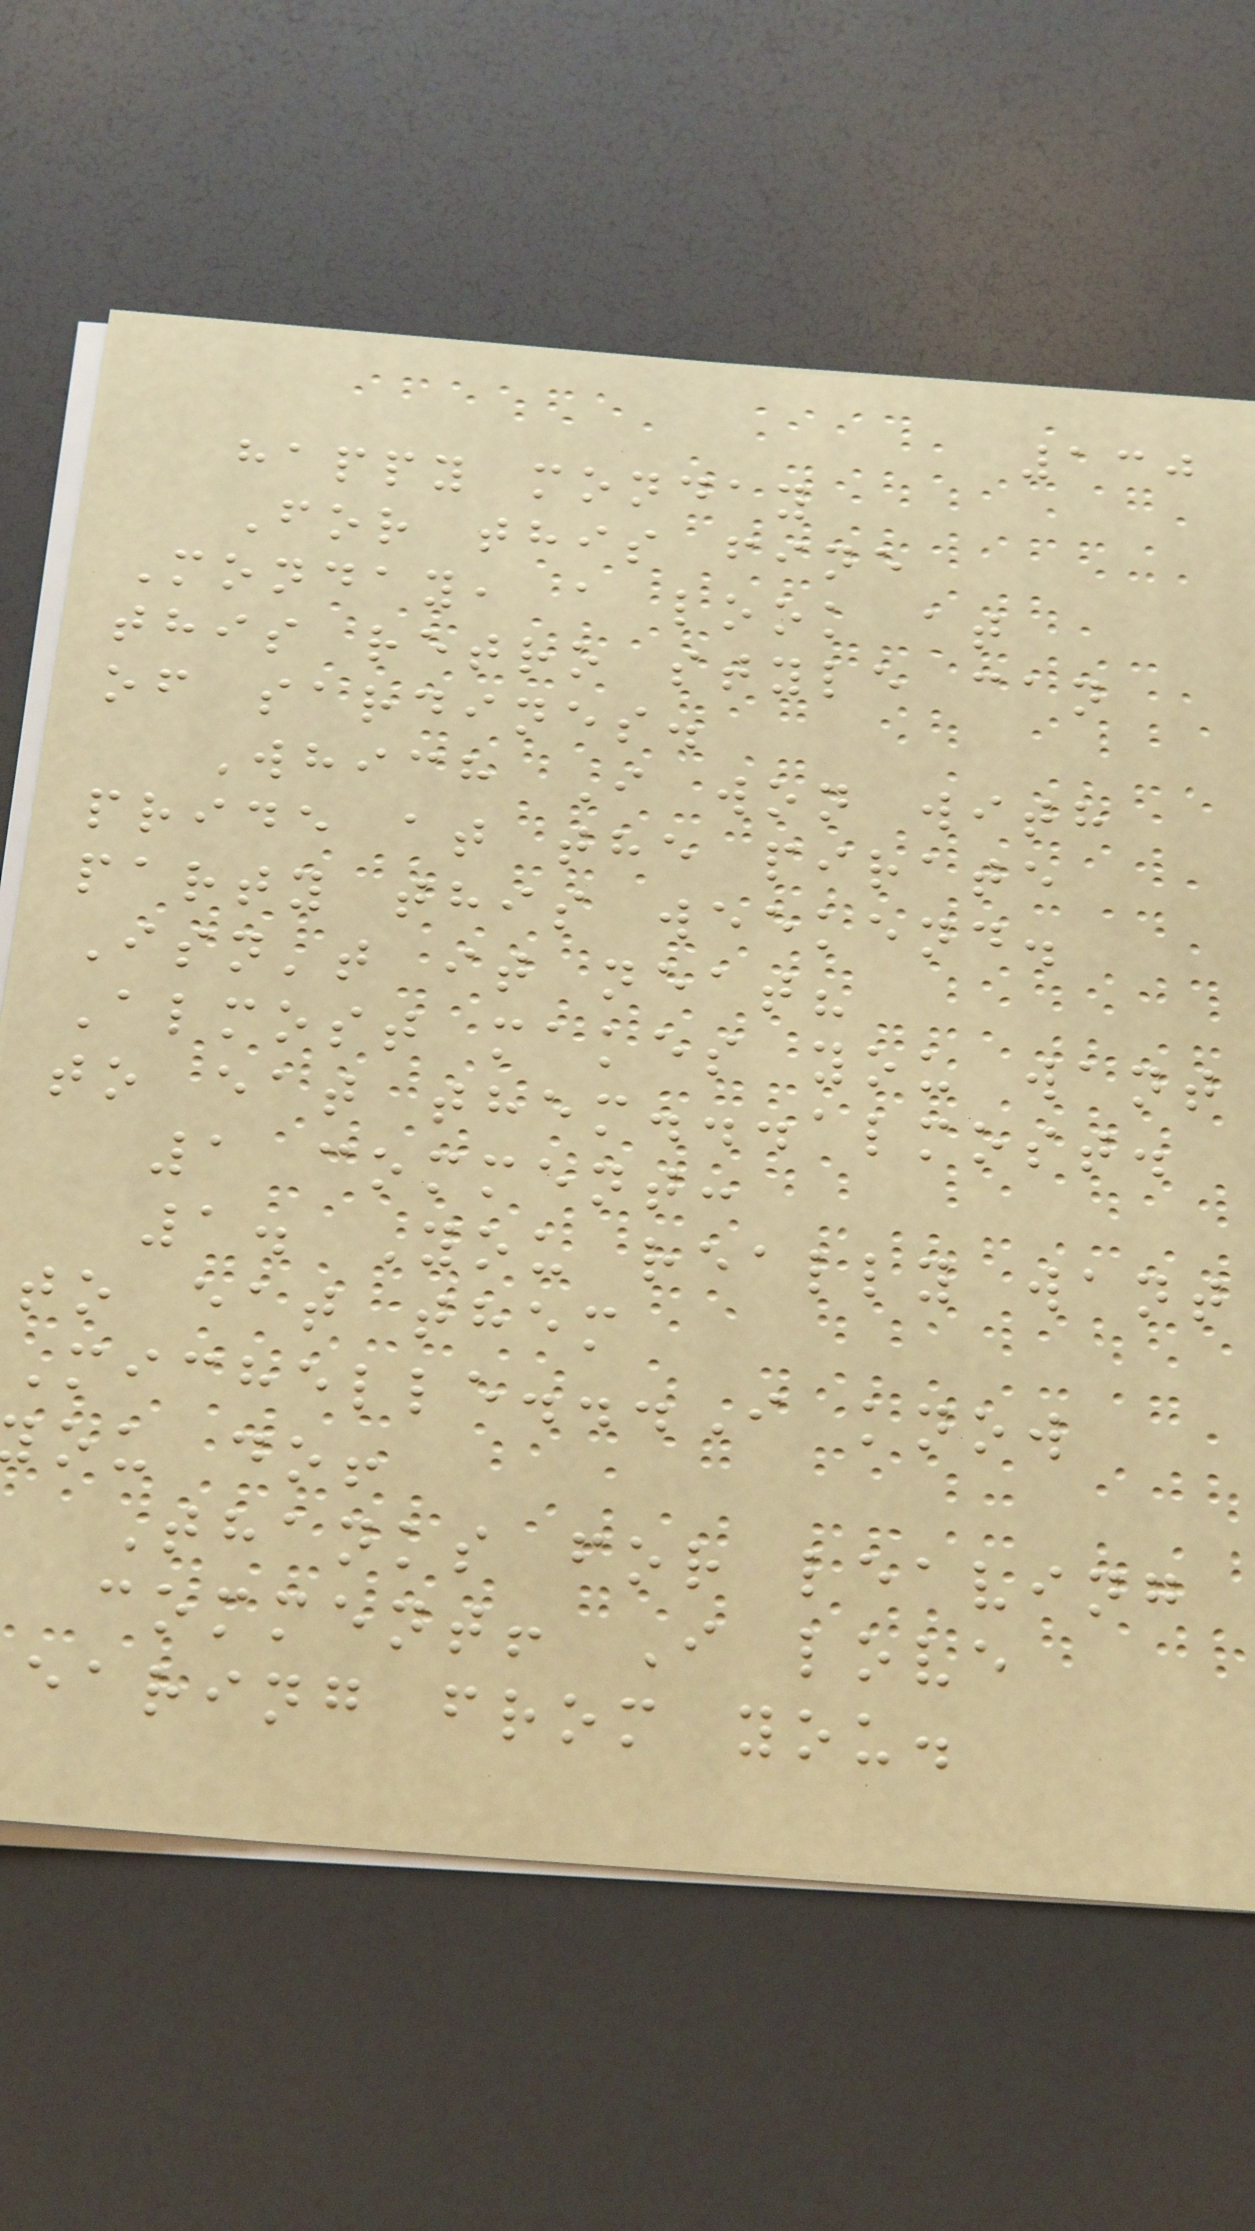130
happy monday
For this fine
Monday, a look at
this retro style can
of sardines.
Which I won with
pride at the pirate
party this weekend.
Isn't it neat?
Almost makes you want
to eat them...almost.
1 comment:
1. You really want
to eat them
Michelle...I know
ou do!
Thanks for leaving
comment! I love
earing from you.
